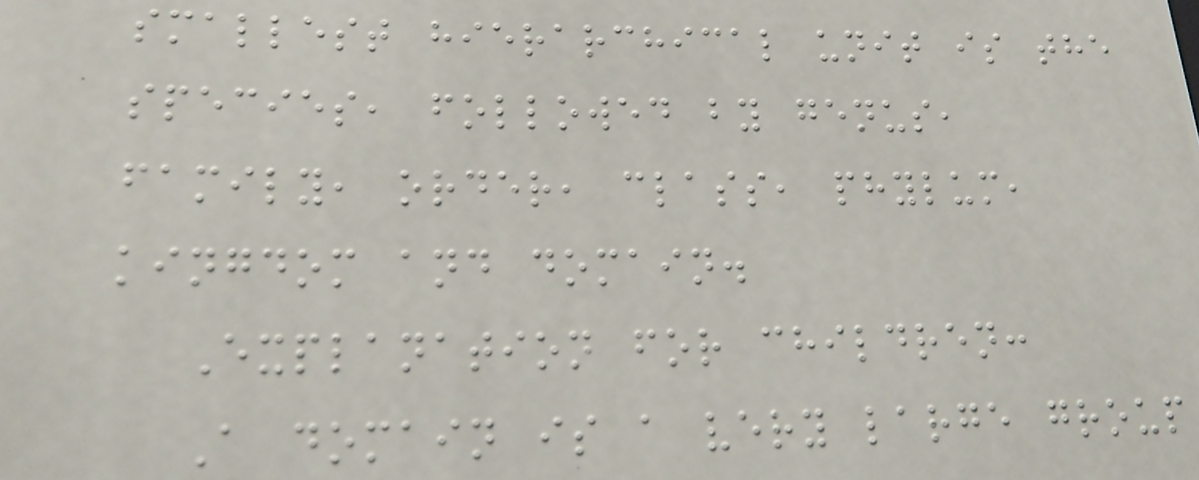smallest hierarchical unit is the
species, followed by genus,
family, order, class, phylum,
kingdom and domain.
Explanation for children:
A domain is a very large group
